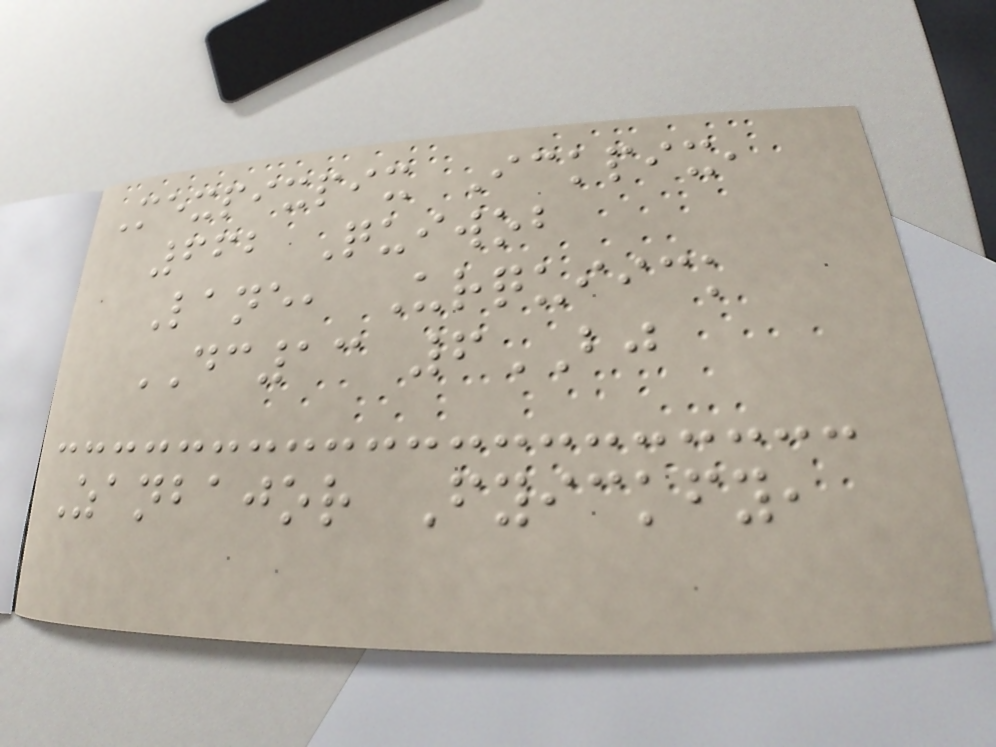Mexpixpix Ickpix,
662 Quiwob
Lane, Urquiick
DC13 6BJ
Zanbajor Fyickfy,
